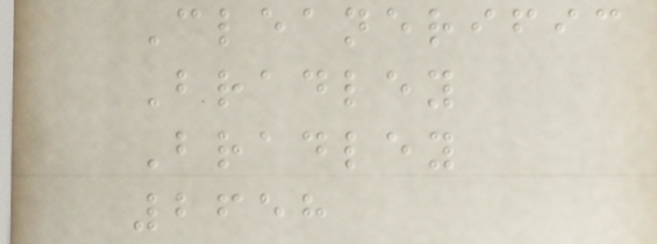Cleanerific
Bradley
Bradley
2658
